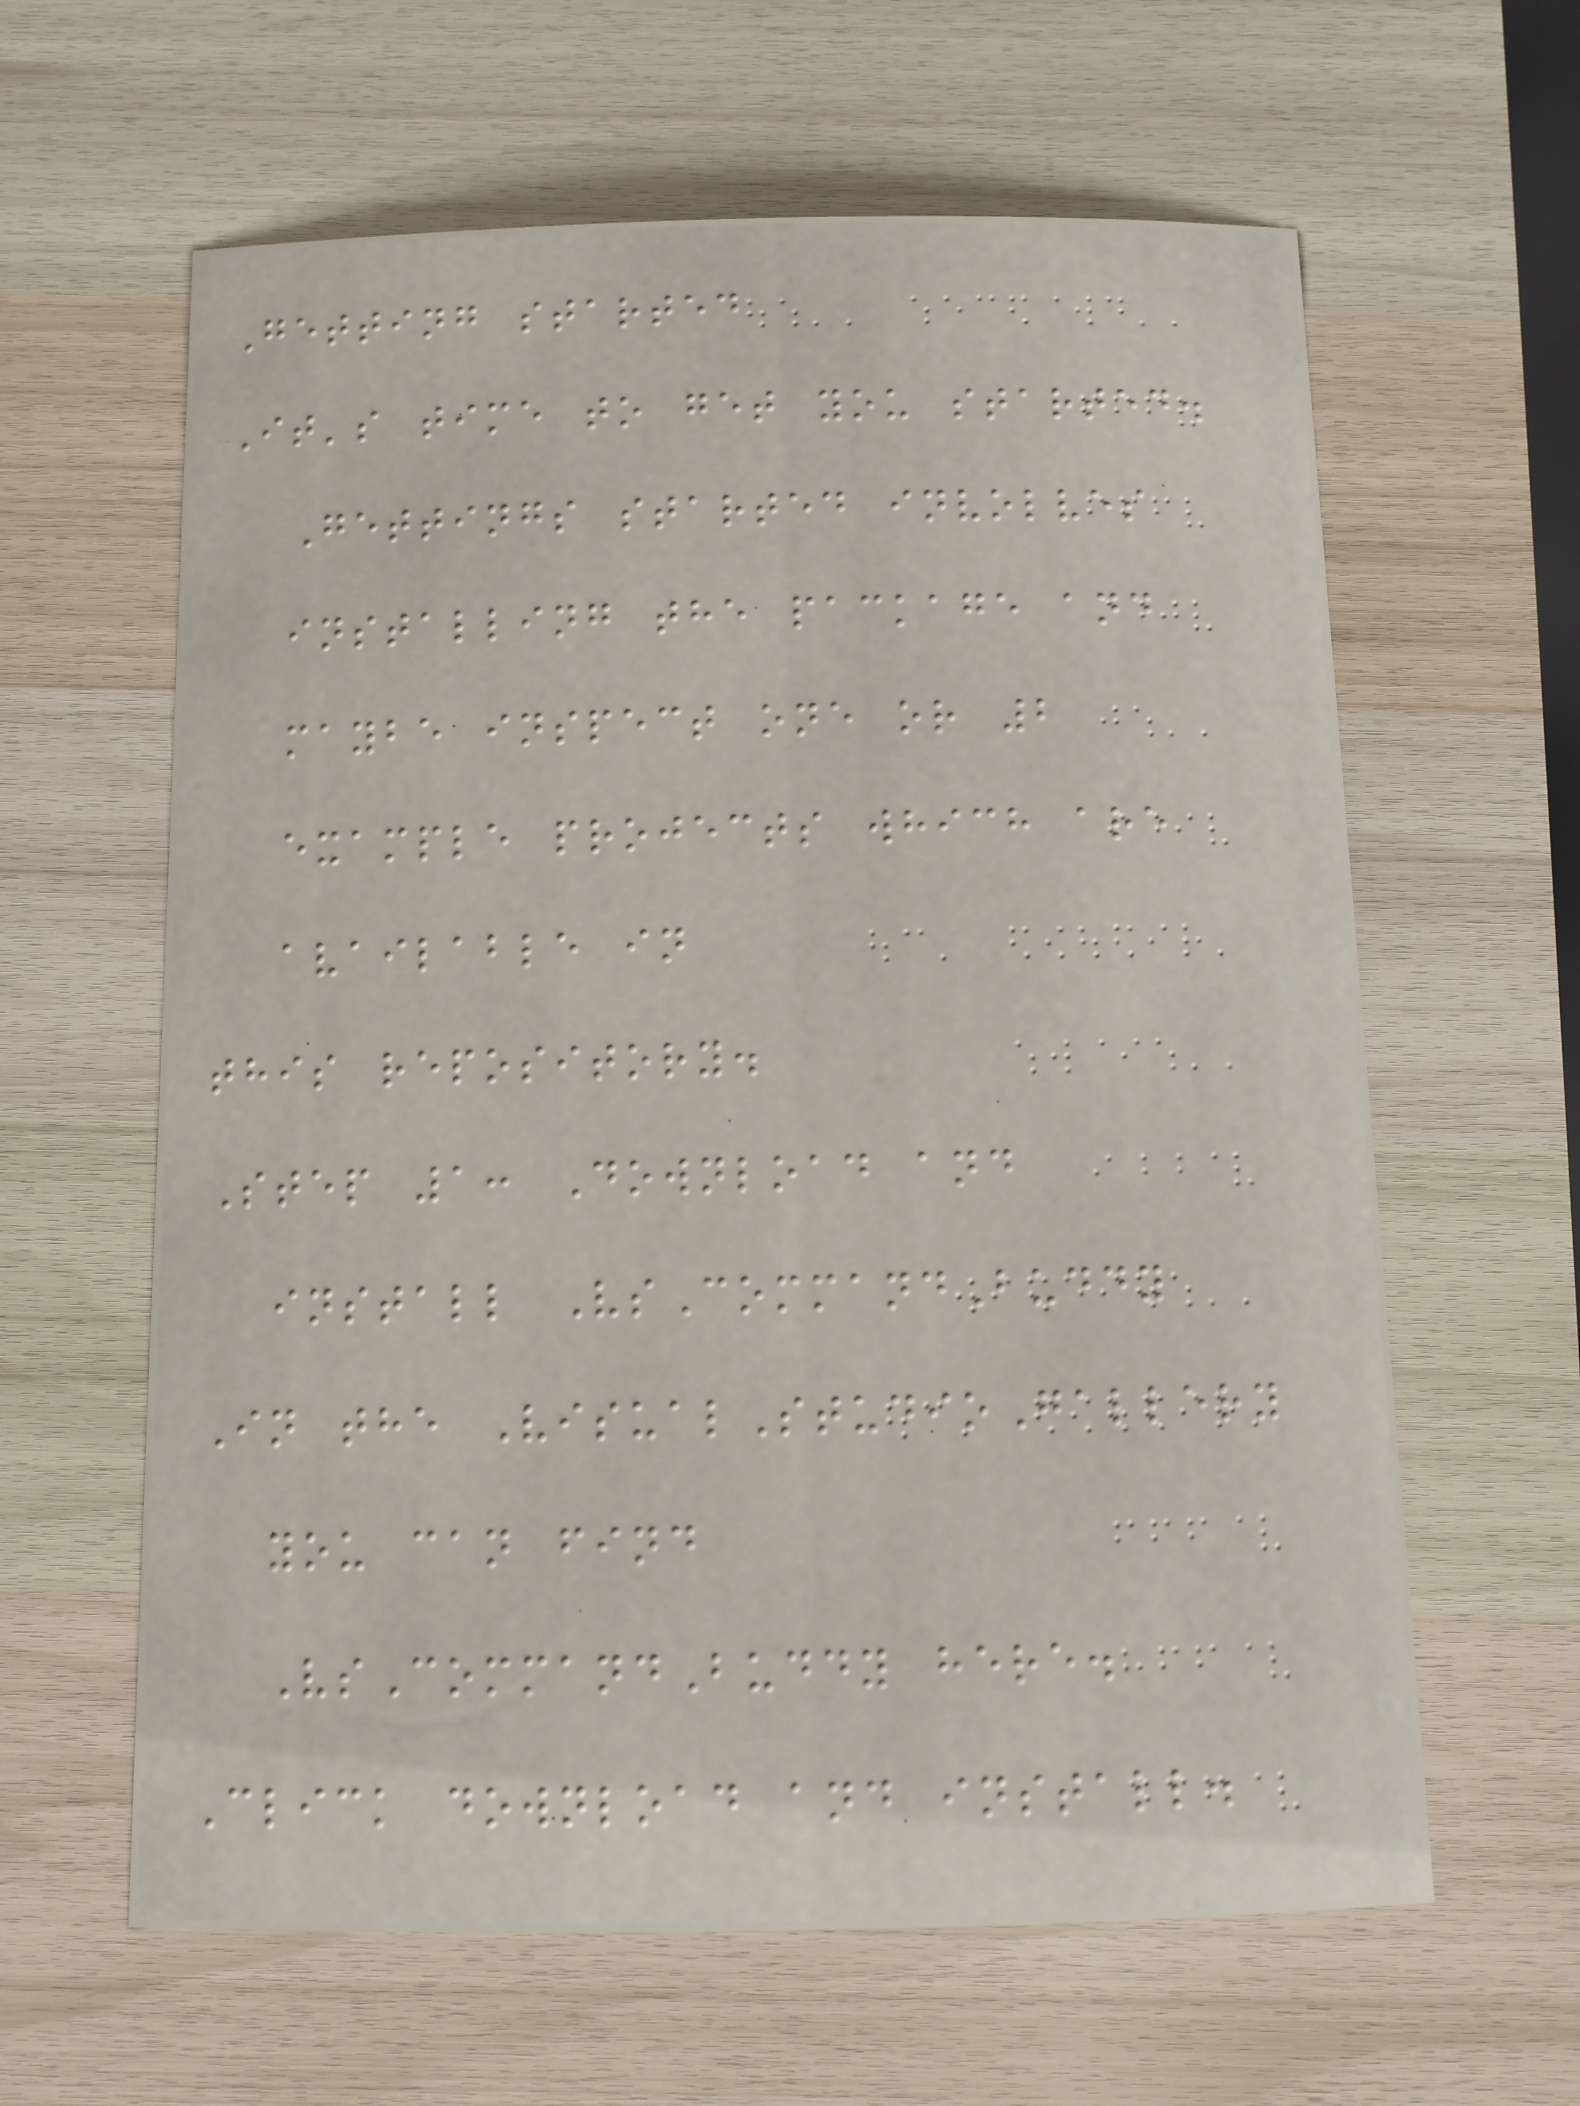Getting started
It's time to get you started.
Gettings started involves
installing the package and
maybe inspect one or 2
example projects which are
available in
this repository.
Step 1: Download and
install VsCommandBuddy
In the VisualStudioGallery
you can find
VsCommandBuddy here.
Click download and install.
